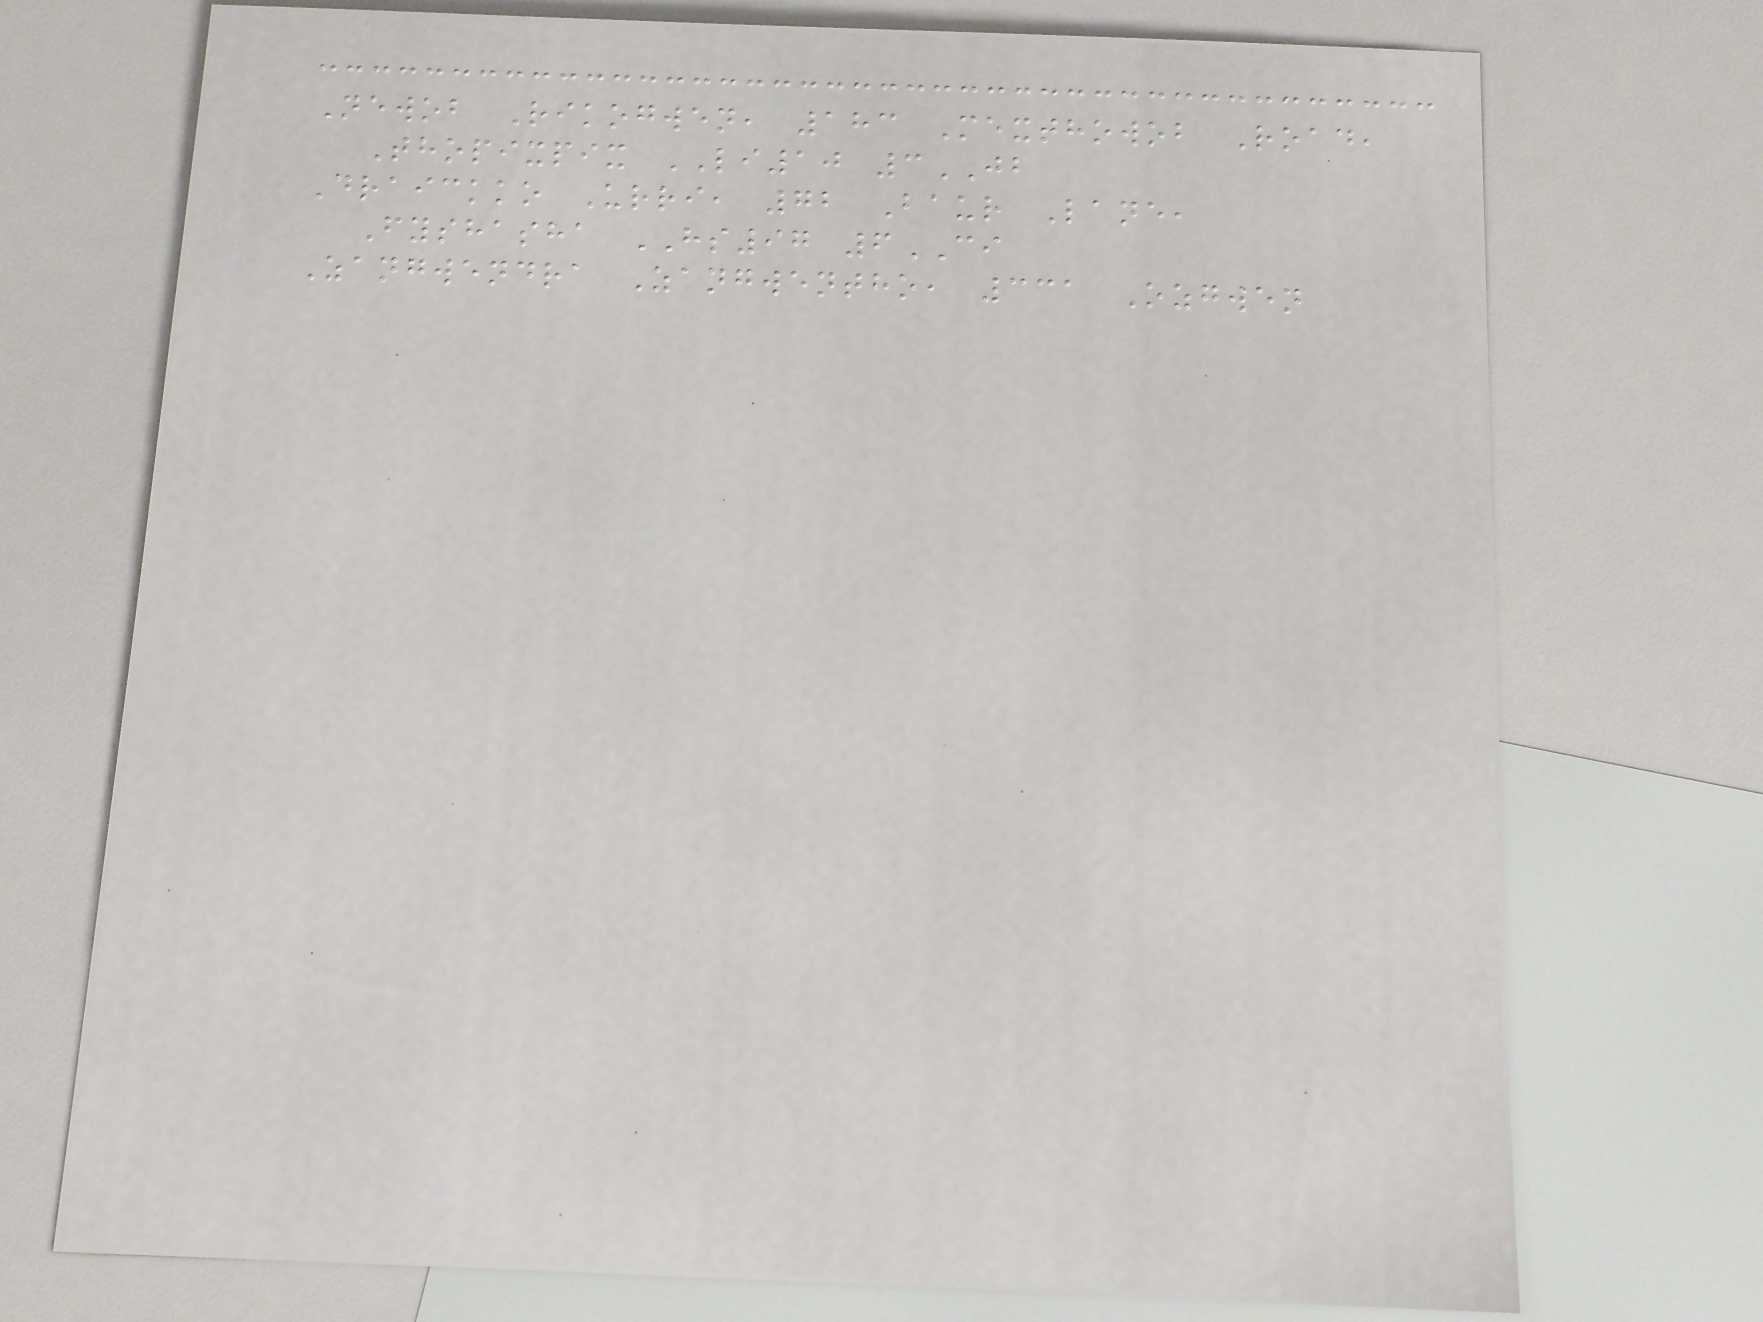Newob Rikogwen, 183 Mexthowob Road,
Thopixpix LI10 3JB
Draickko Urri, 72 Baur Lane,
Fyshasha HS97 6CI
Zangwendra Zangwentho, 331 Ozgwen
